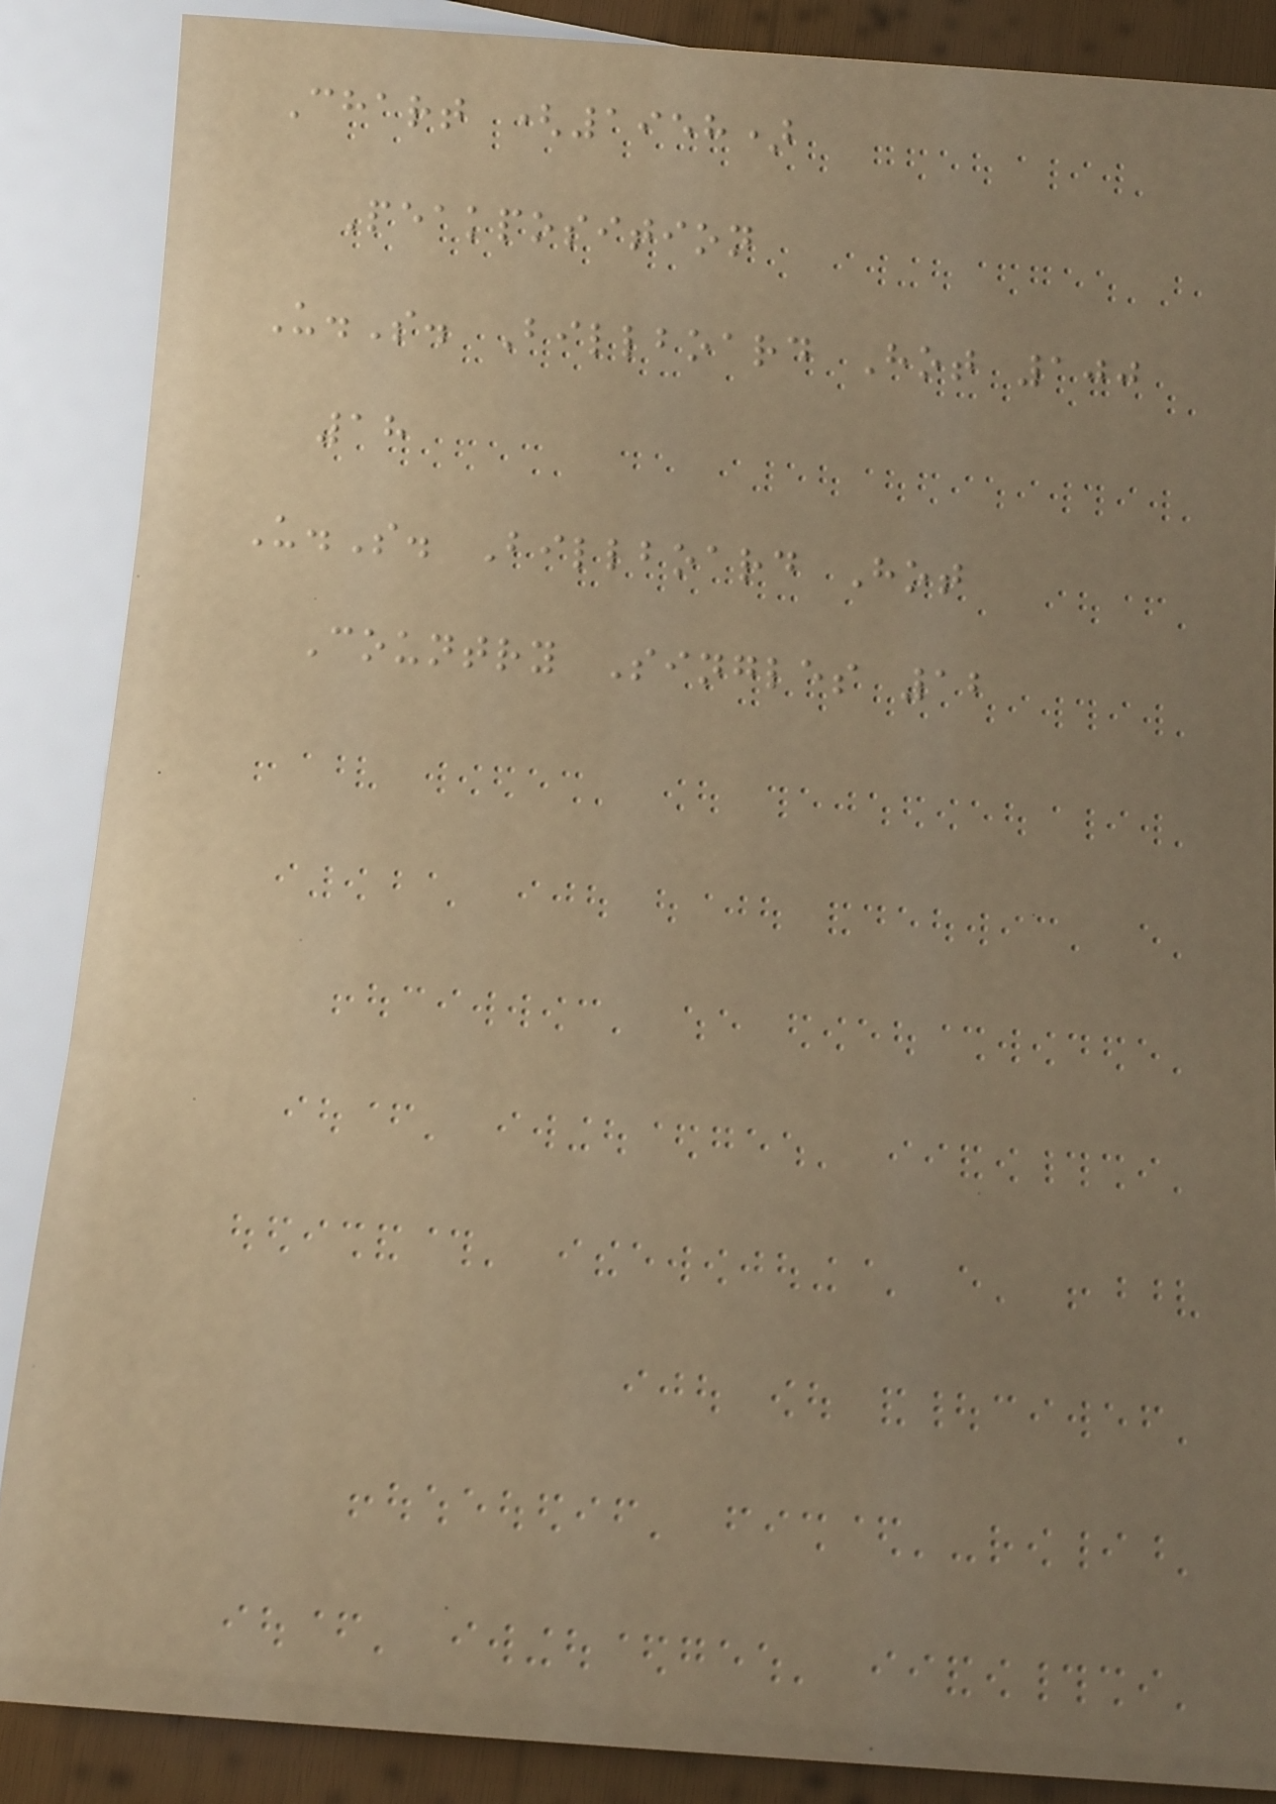Chart (1958)
Peakposition
U.S. Billboard Hot 100
18
U.S. Billboard Hot
Country Singles 12
